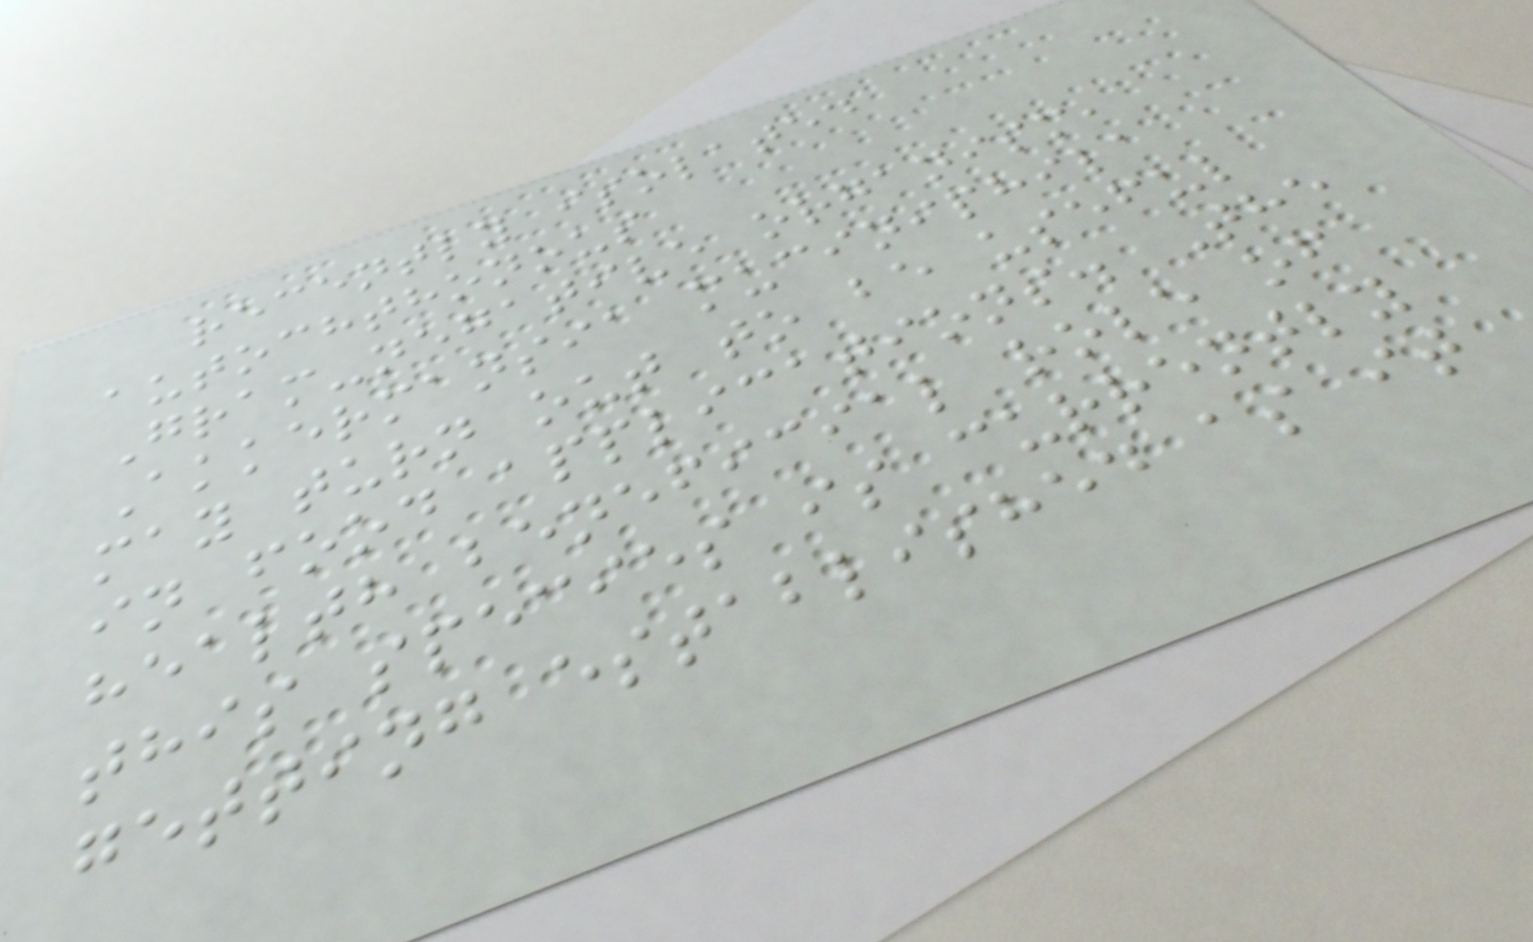recently isolated
autochthonous
Gram-negative organism,
Akkermansia muciniphila
may turn out to be useful
in food applications. The
health beneficial role of
this species is currently
getting established as it
